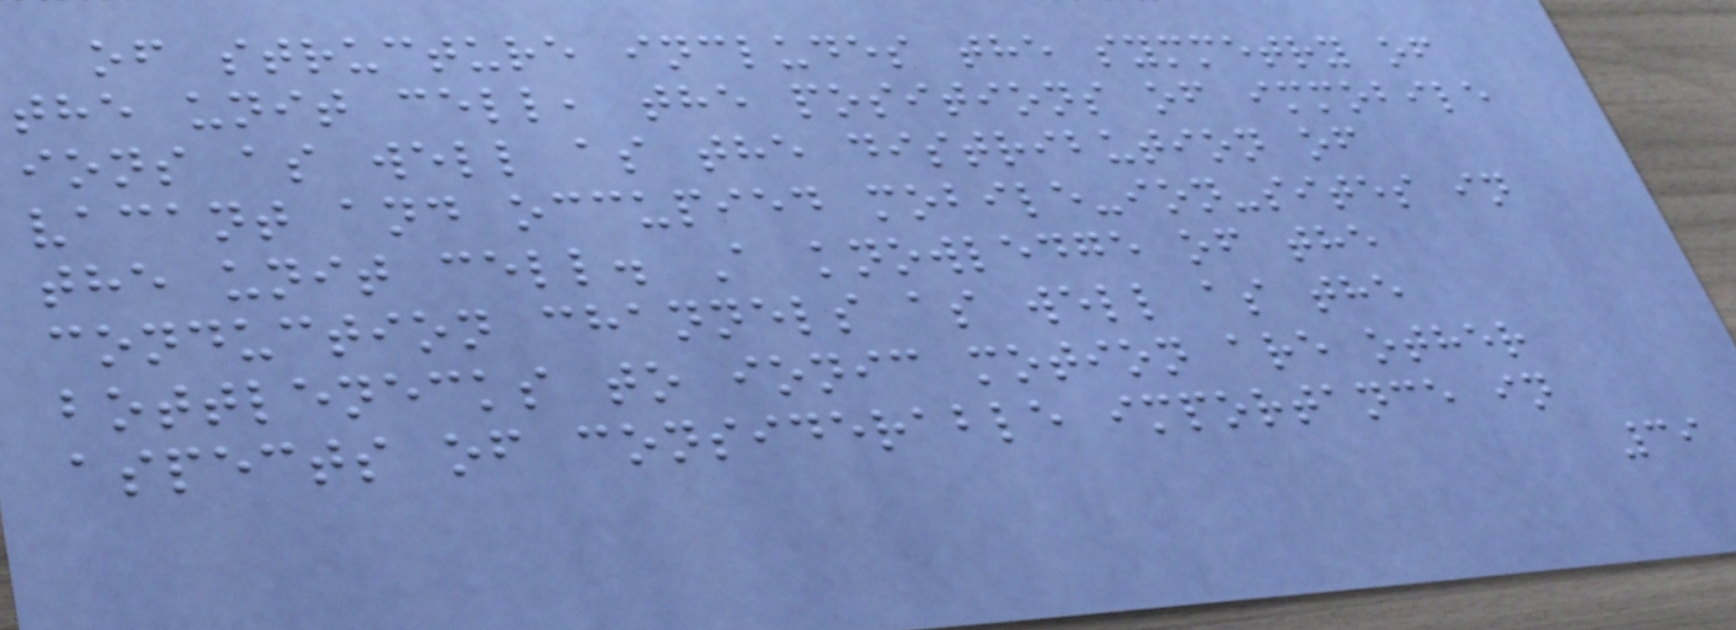of structure includes the symmetry of
the unit cell, the positions of immobile
ions as well as the distribution of
vacant and occupied mobile-ion-sites in
the unit cell. A knowledge of the
conduction channels as well as the
bottlenecks to ionic motion are other
aspects of considerable importance in
39
